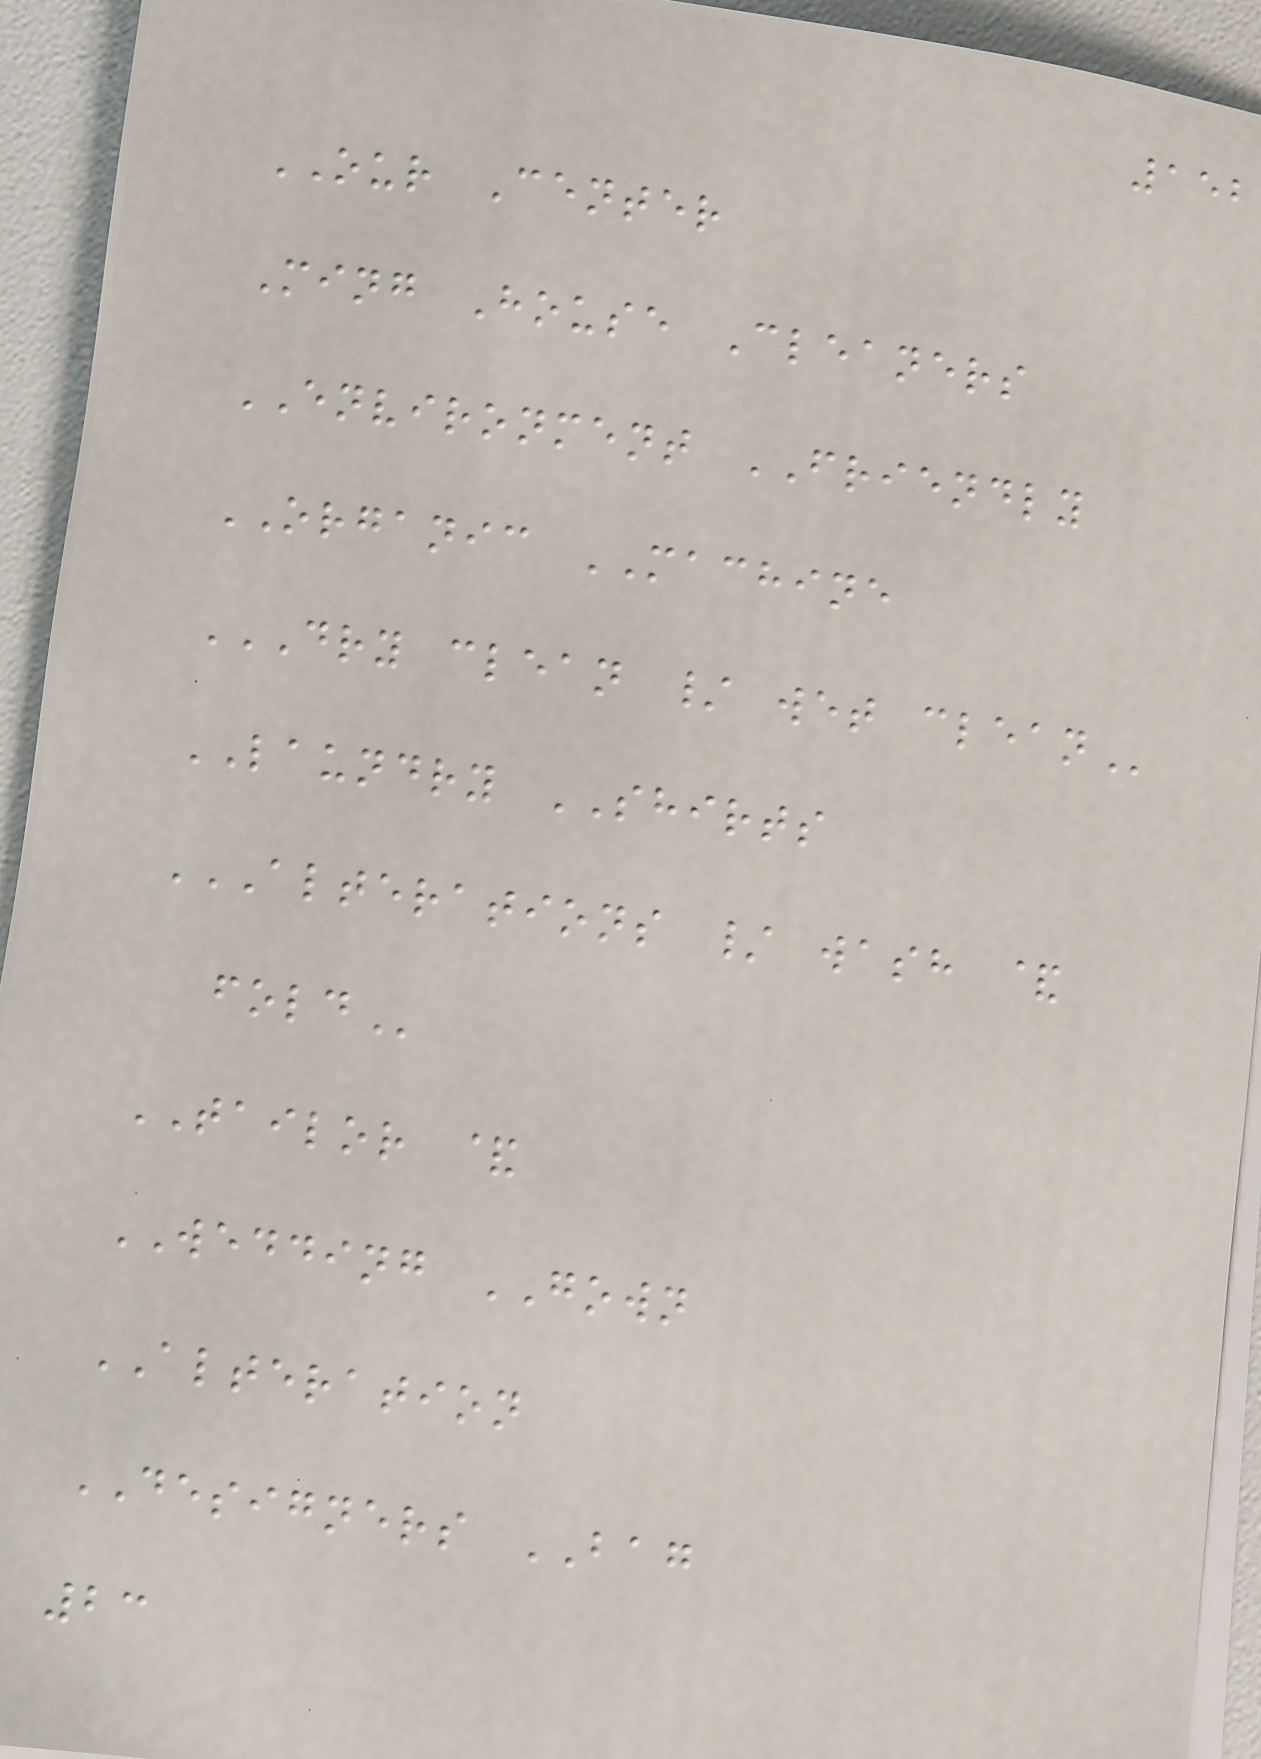152
OUR Center
Ming House Cleaners
ENVIRONMENT FRIENDLY
ORGANIC MACHINE
DRY CLEAN / WET CLEAN
LAUNDRY SHIRTS
ALTERATIONS / WASH &
FOLD
TAILOR &
WEDDING GOWN
ALTERATION
DESIGNERS BAG
23
